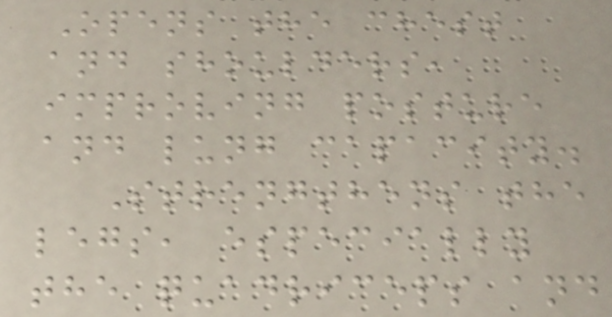Opens the chest
and shoulders,
improving posture
and lung capacity.
Strengthens the
legs, especially
the quadriceps and
